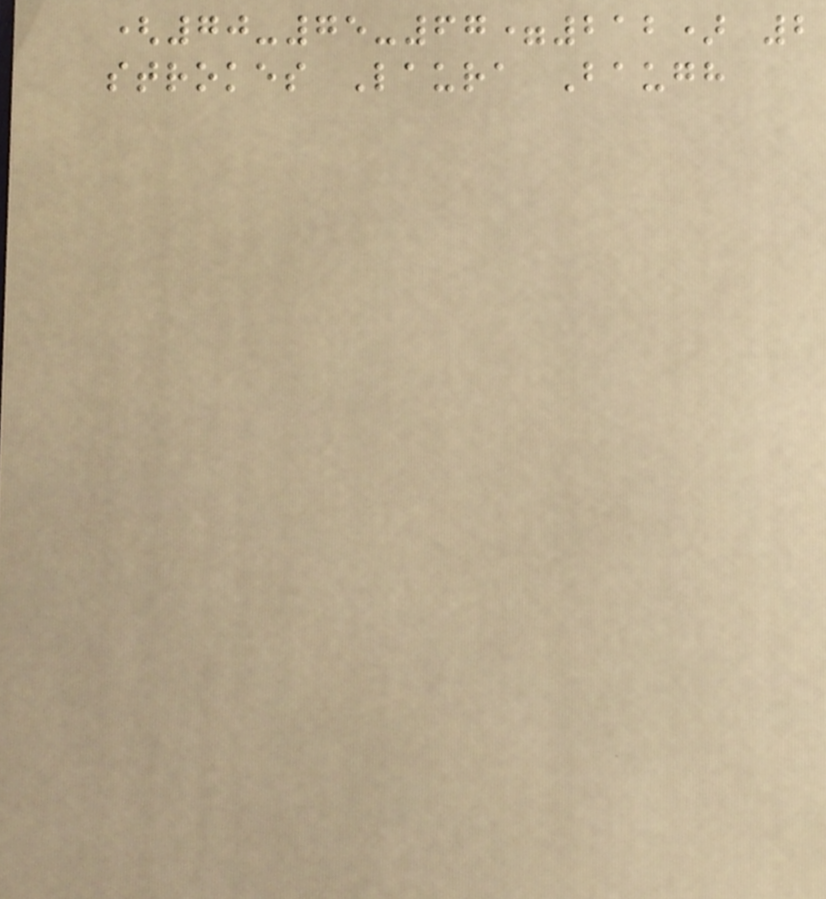(70-75-67=212) 2
strokes Laura Baugh
